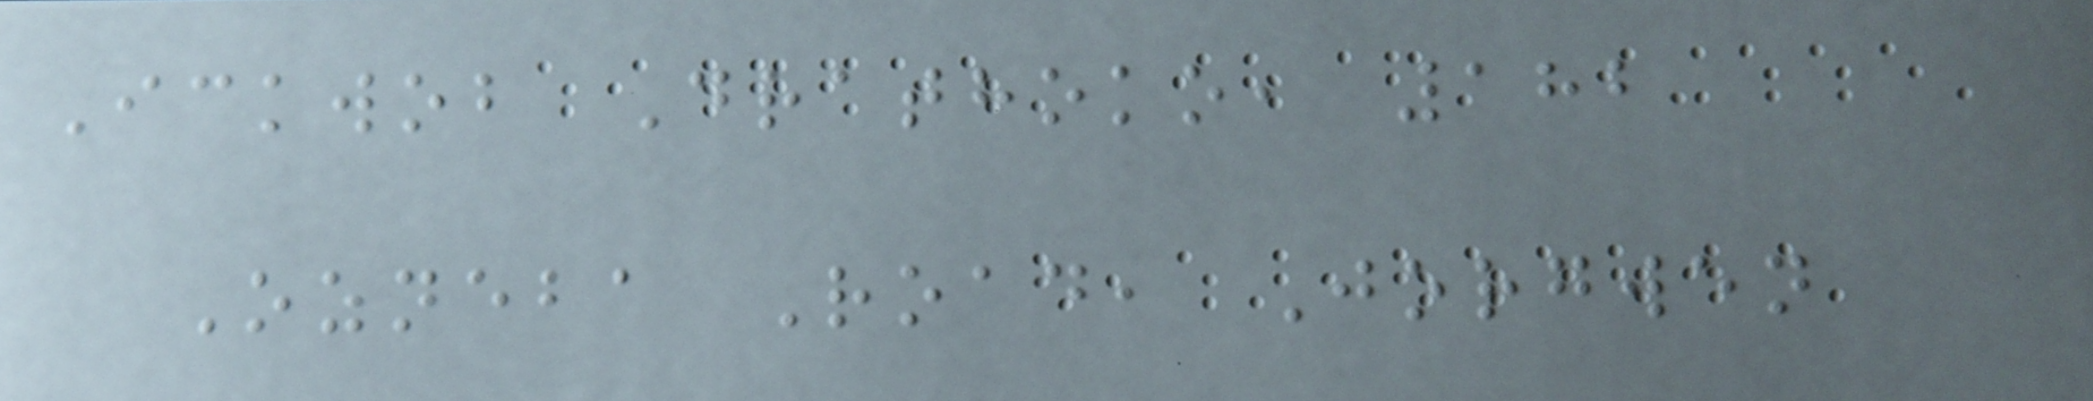Ickwob Drathoko, 182
Ozneba Road, Jorgwen
